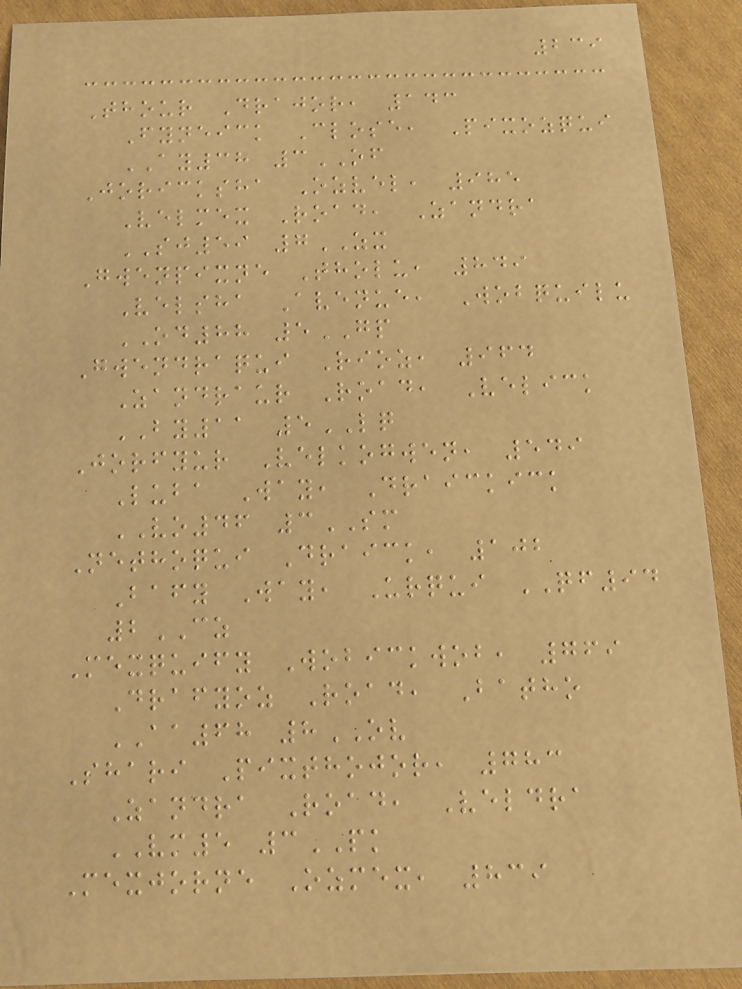239
Thour Drajor, 143
Fyneick Close, Pixozqui
AY38 3OF
Joricksha Ozvel, 985
Velmex Road, Zandra
SJ59 7ZX
Gwenpixne Tholu, 849
Velsha Avenue, Wobquilu
OD88 5GP
Gwendraqui Rioz, 964
Zandraur Road, Velick
BY11 5LQ
Jorfyur Velkogwen, 549
Luba Way, Draickick
VO46 3SM
Nethoqui Draick, 102
Bafy Way, Urqui QF94
2CZ
Mexquify Wobickwob, 769
Drafyoz Road, Batho
AA68 8OV
Shari Pixthojor, 783
Zandra Road, Veldra
VM5 3PK
Mexjorne Ozmex, 839
